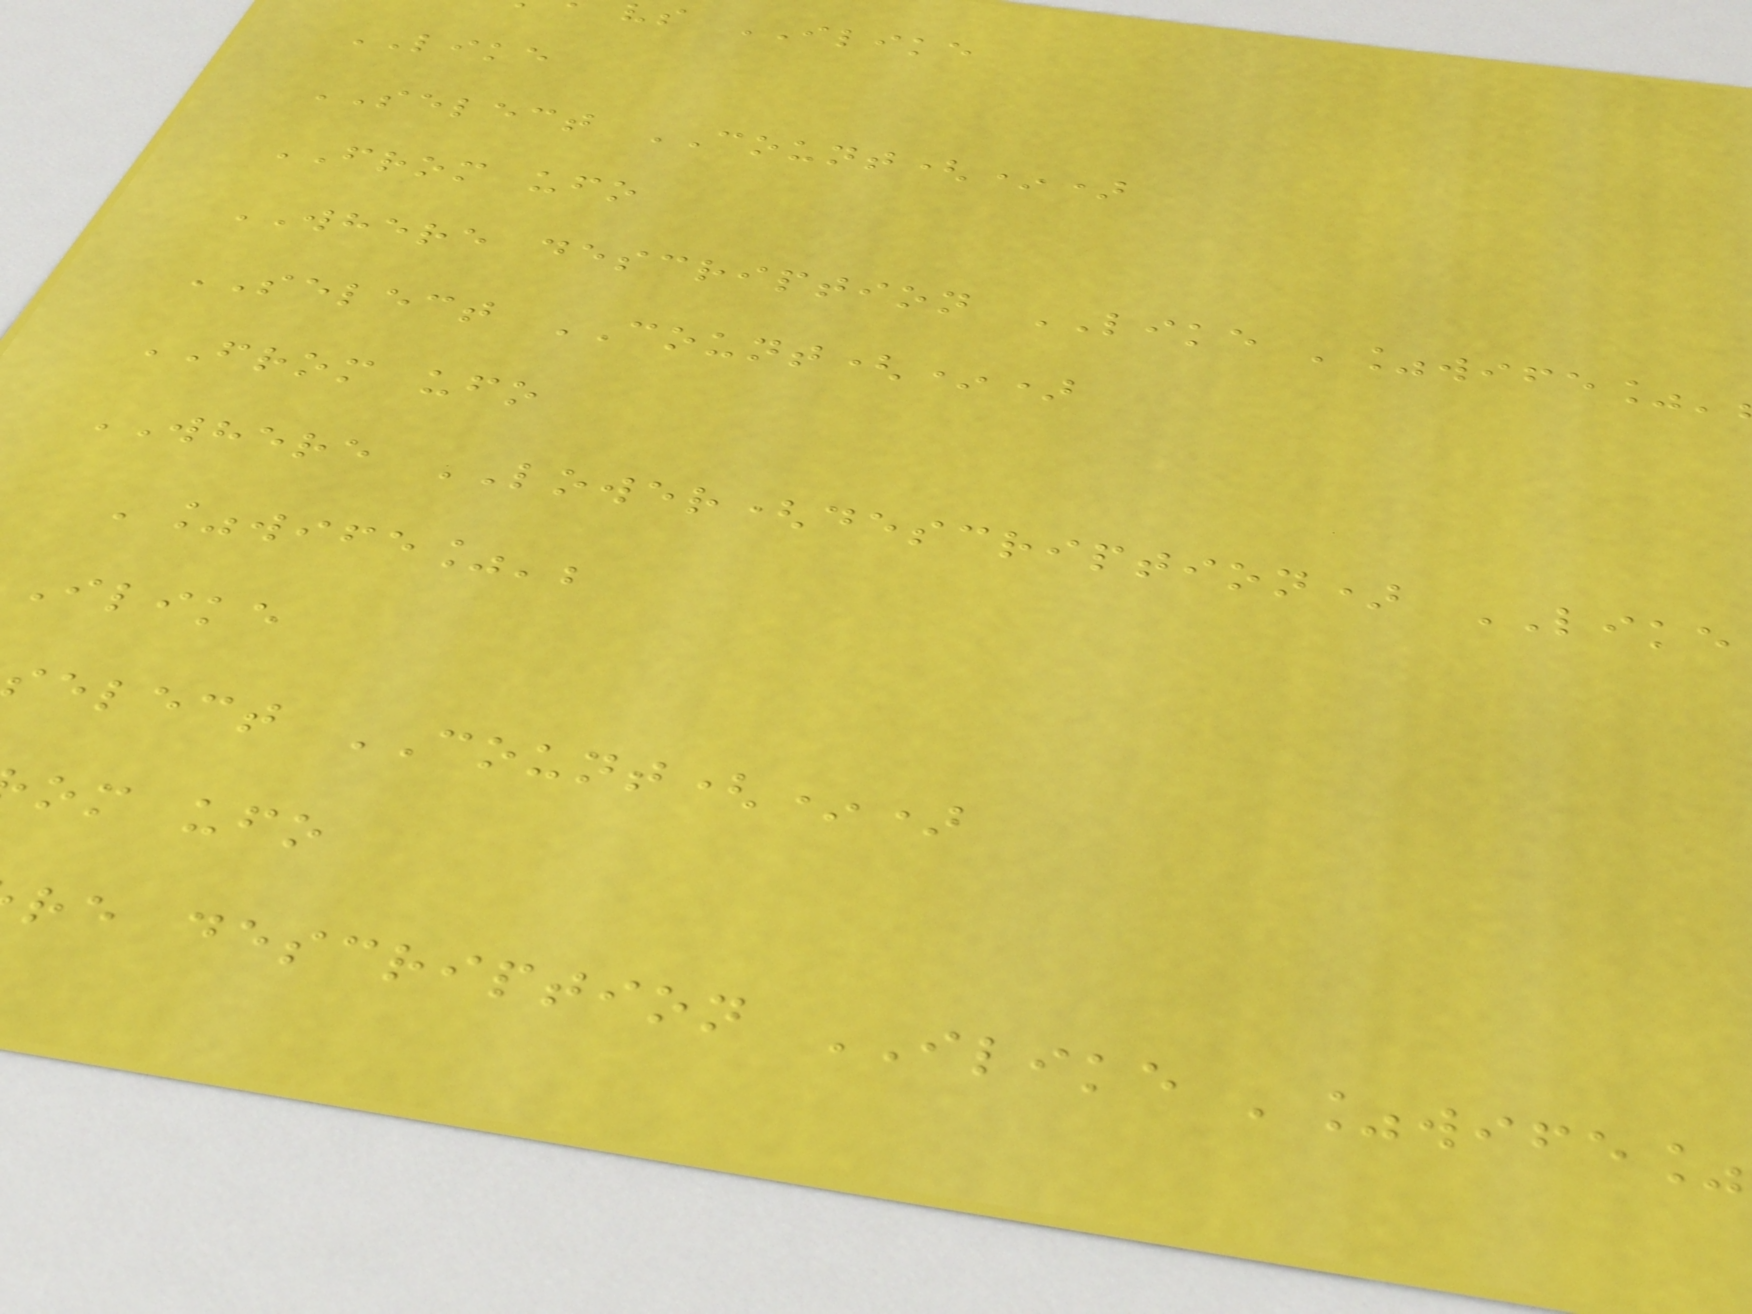s ILIKE
LIKE
SELECT COUNT(*)
FROM ufo
WHERE description LIKE '%wife%'
SELECT COUNT(*)
FROM ufo
WHERE LOWER(description) LIKE
'%wife%';
ilike
elect COUNT(*)
om ufo
re description ILIKE '%wife%
